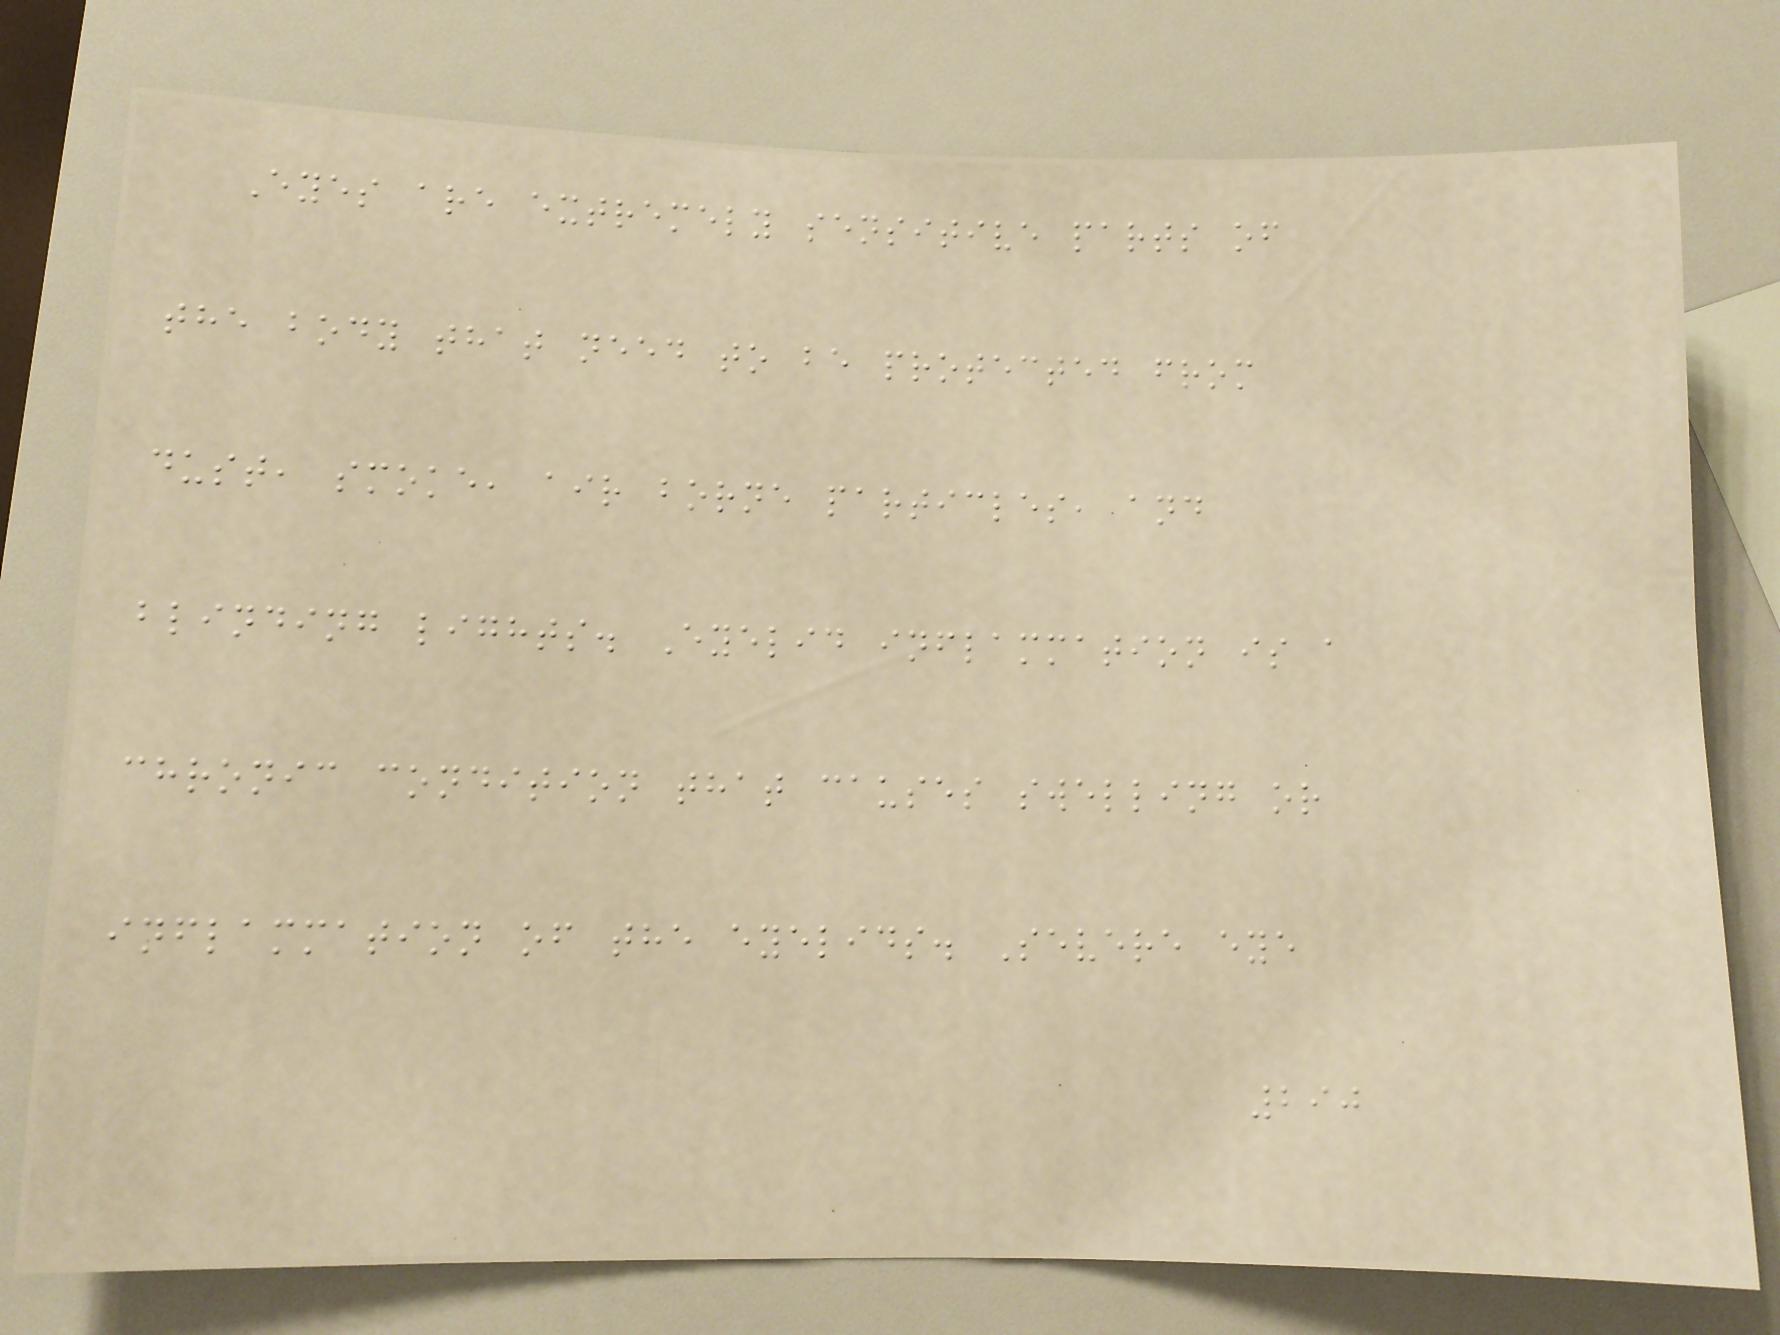Eyes are extremely sensitive parts of
the body that need to be protected from
dust, smoke, air borne particles, and
blinding lights. Eyelid inflammation is a
chronic condition that causes swelling or
inflammation of the eyelids. Severe eye
290
